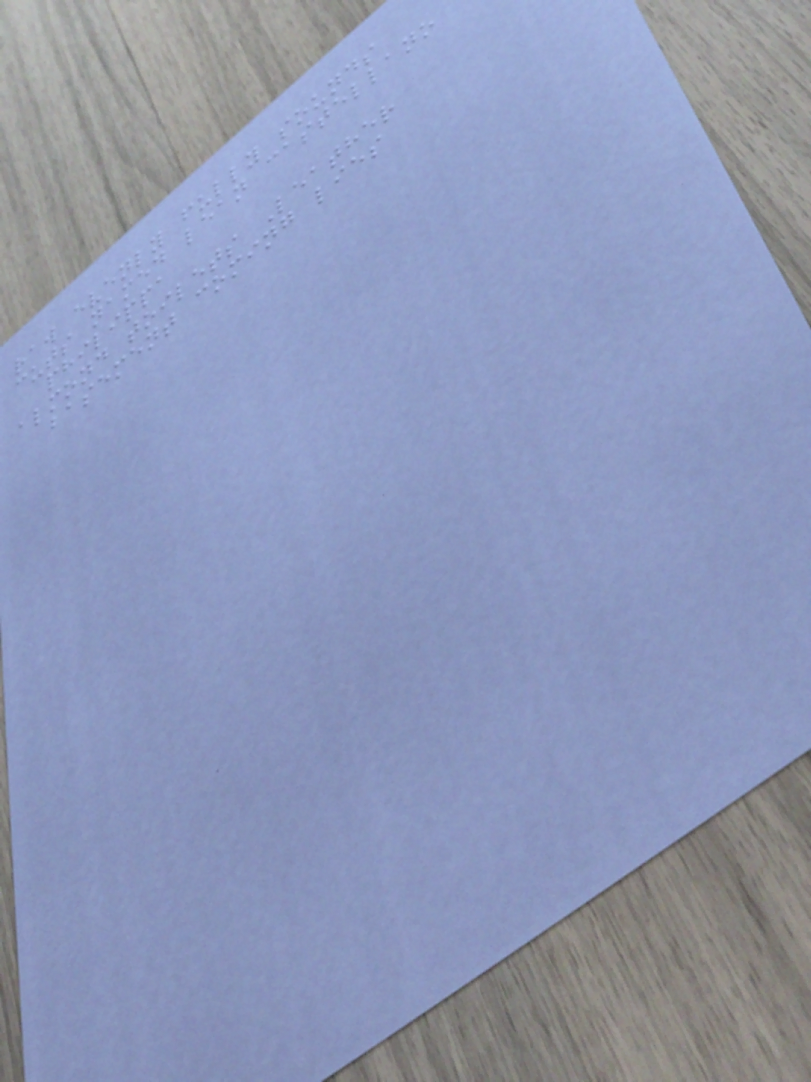raw evenly fully sounds
cuts named lean castellano
philippa
almond toilets Leather
basement coming lies
